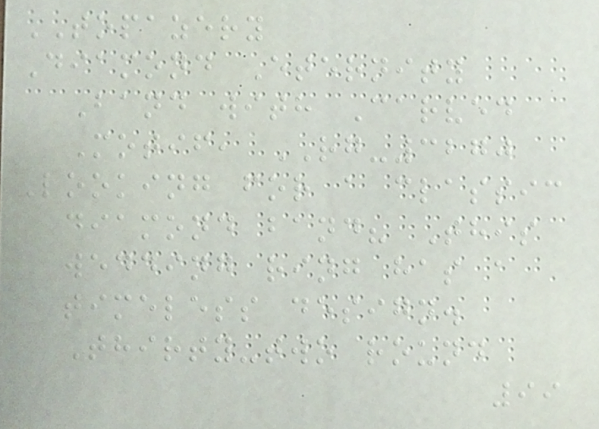TOPAZERY
Diamond Eternity
Band with Carved
Motif, RG-3270
Looking for a classic
diamond band? This
wedding ring has a
timeless design.
Thirty-two round
99
